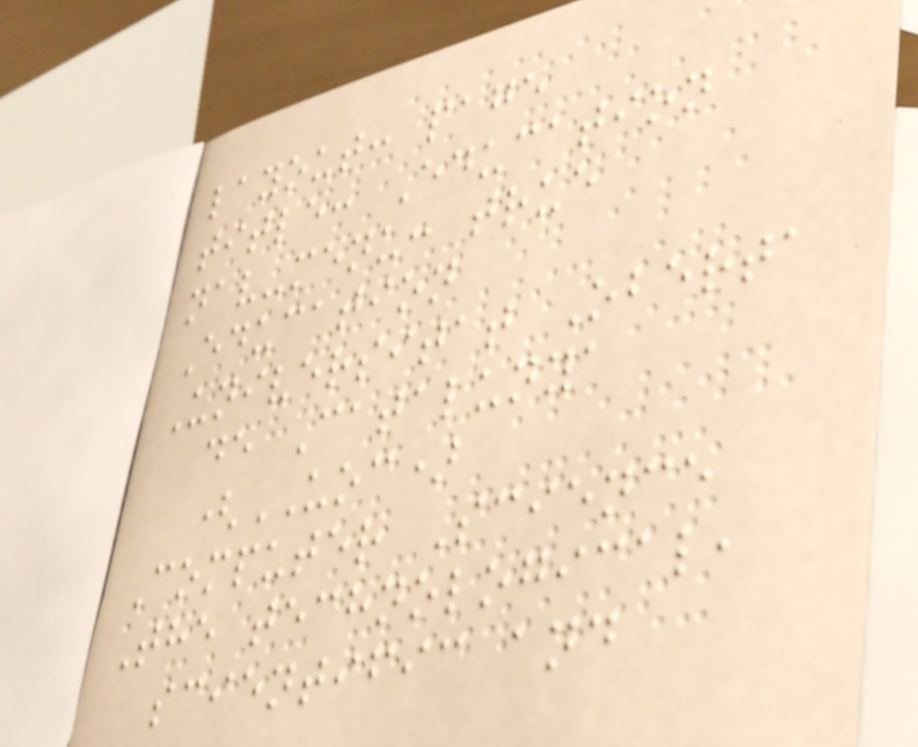layout: page
title: Education
nav-menu: true
Education
Universitat Oberta
de Catalunya
(UOC)
Computer Science
The technological,
scientific and
